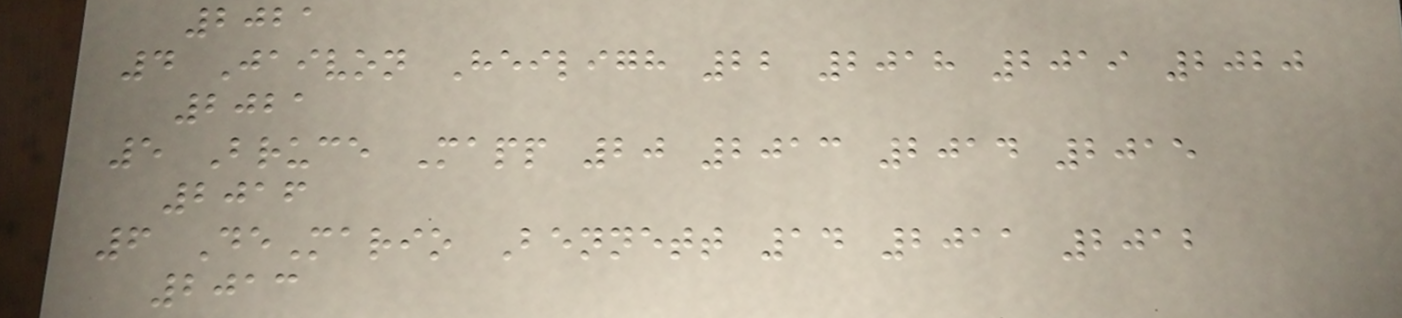2021
4 Jaivon Heiligh 22 2018 2019 2020
2021
5 Bruce Mapp 20 2013 2014 2015
2016
6 DeMario Bennett 14 2011 2012
2013
